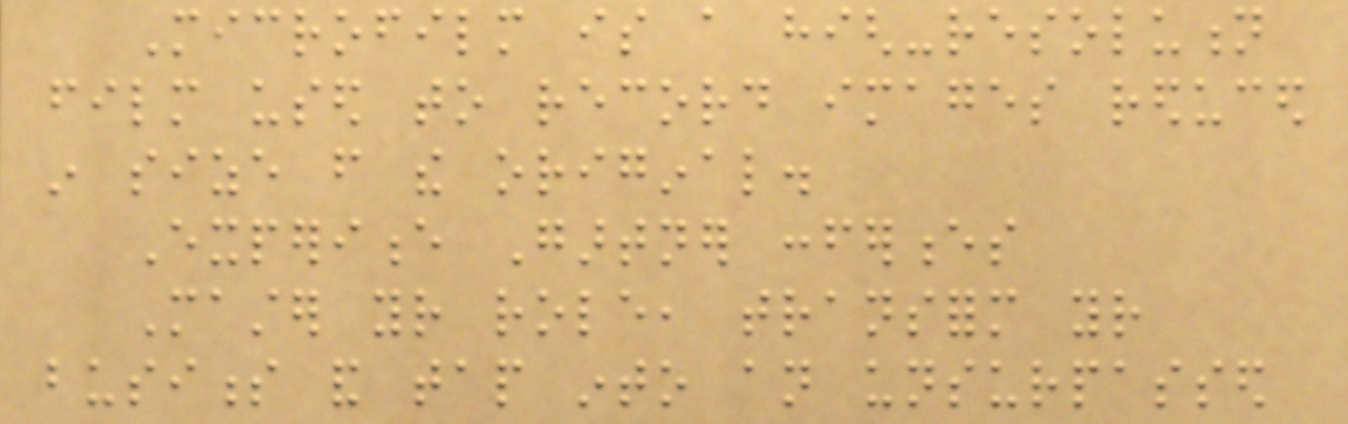Microfilm is a high-resolution
film used to record images reduced
in size from the original.
Experience Gartner conferences
Master your role, transform your
business and tap into an unsurpassed
